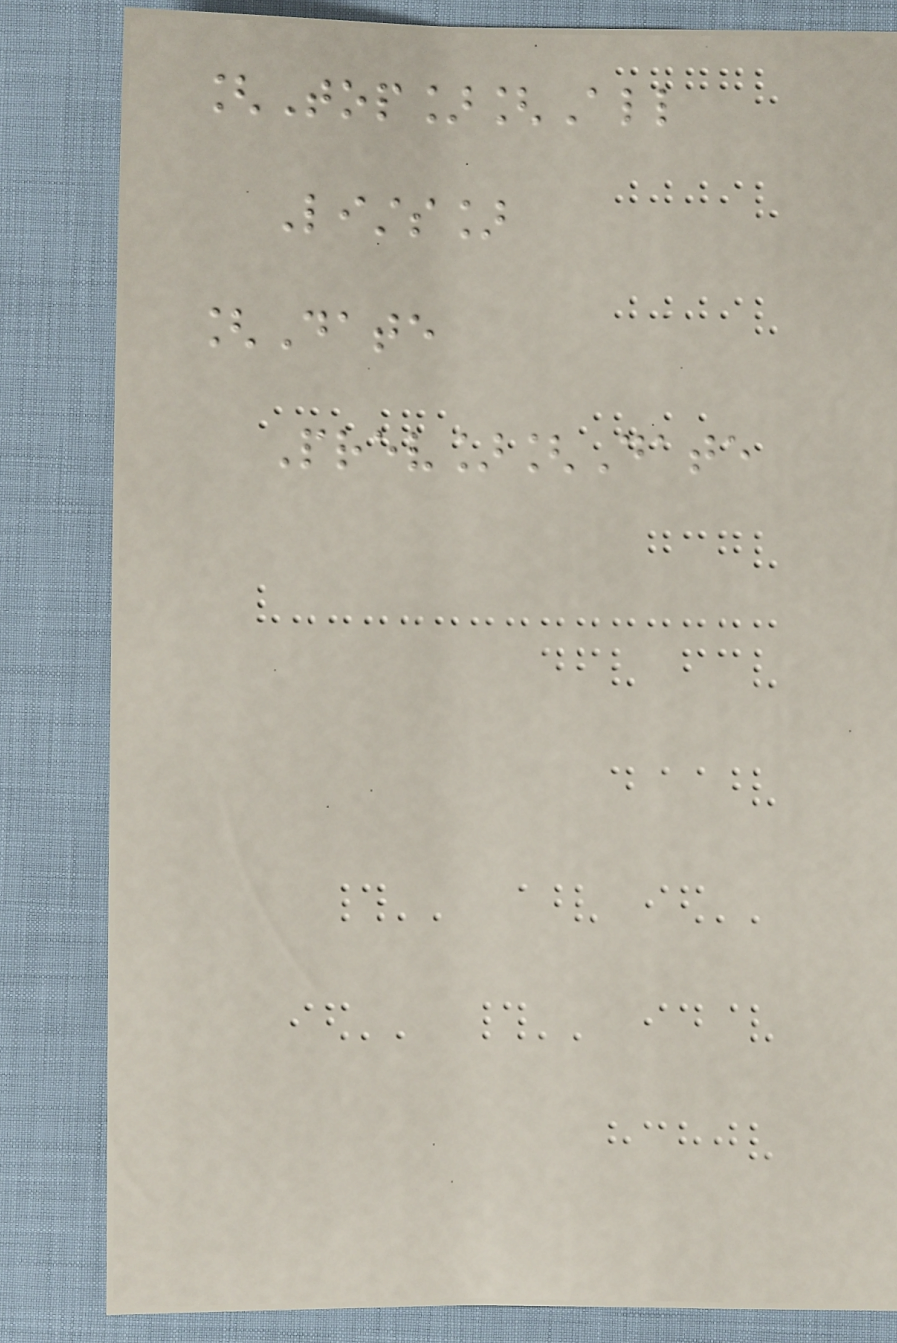[Top][All
Lists]
[Date
Prev][Date
